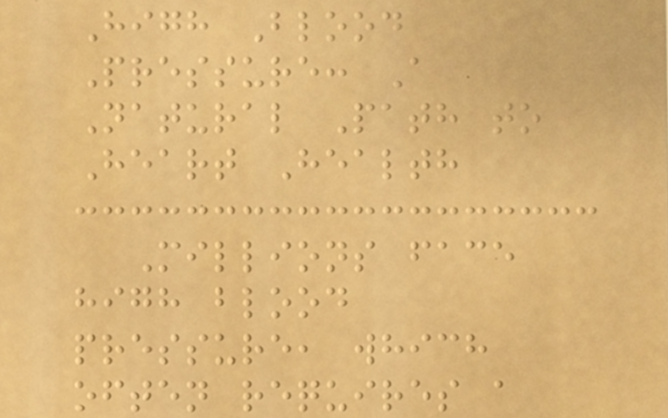High Blood
Pressure: A
Natural Path to
Heart Health
Millions face
high blood
pressure, which
often requires a
